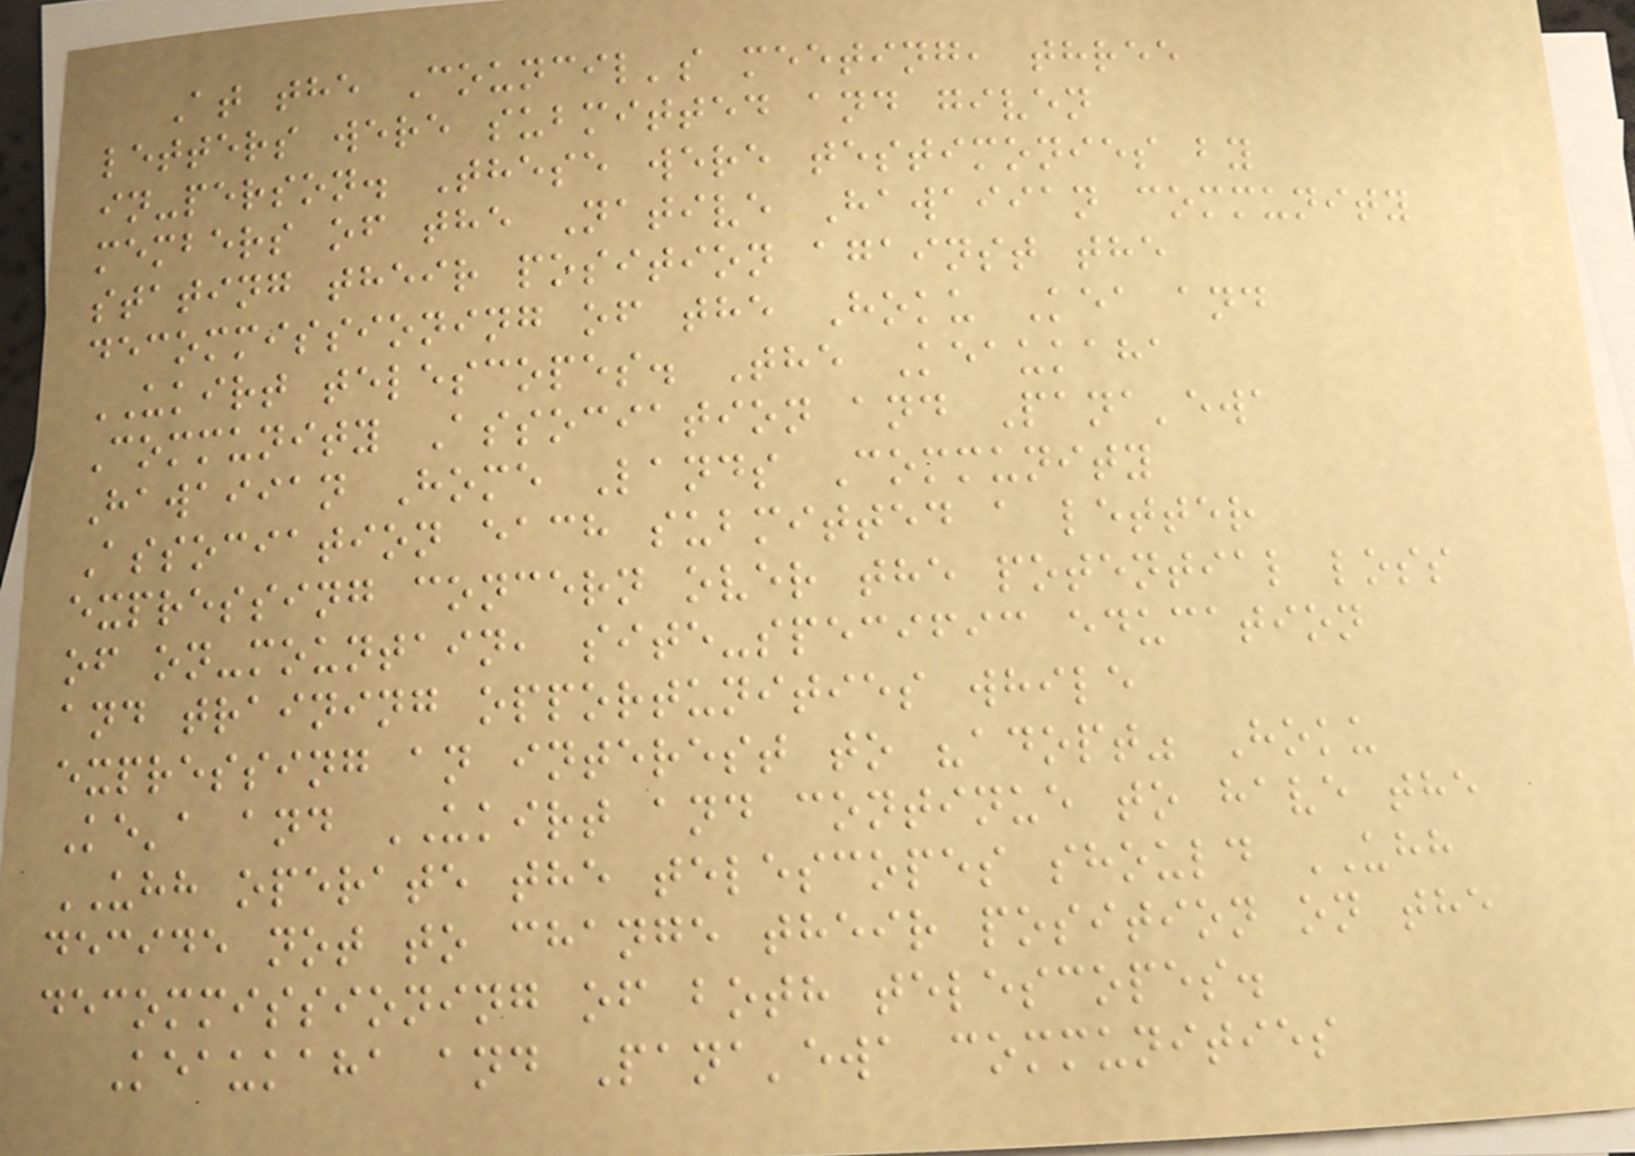At the Council's meeting, three
letters were submitted and given
in-person. These were testimonies by
members of the Native Hawaiian community
stating their position against the
decommissioning of the Hoku Kea and
UKIRT telescopes. The Keaukaha
Community Association and Pana'ewa
Hawaiian Home Lands Community
Association each submitted a letter
expressing concern over the potential loss
of on-mountain, site-specific education
and training opportunities while
expressing an interest to "adopt" Hoku
Ke'a and UKIRT and continue to have the
UHH operate the telescopes should UHH
decide not to change their position on the
decommissioning of both telescopes.
Keaukaha and Pana'ewa communities
